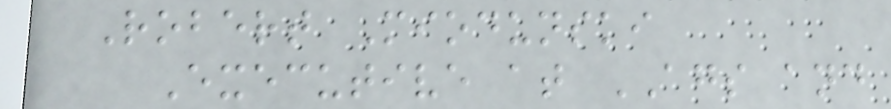Robert Miodunski
Executive at AGS and
